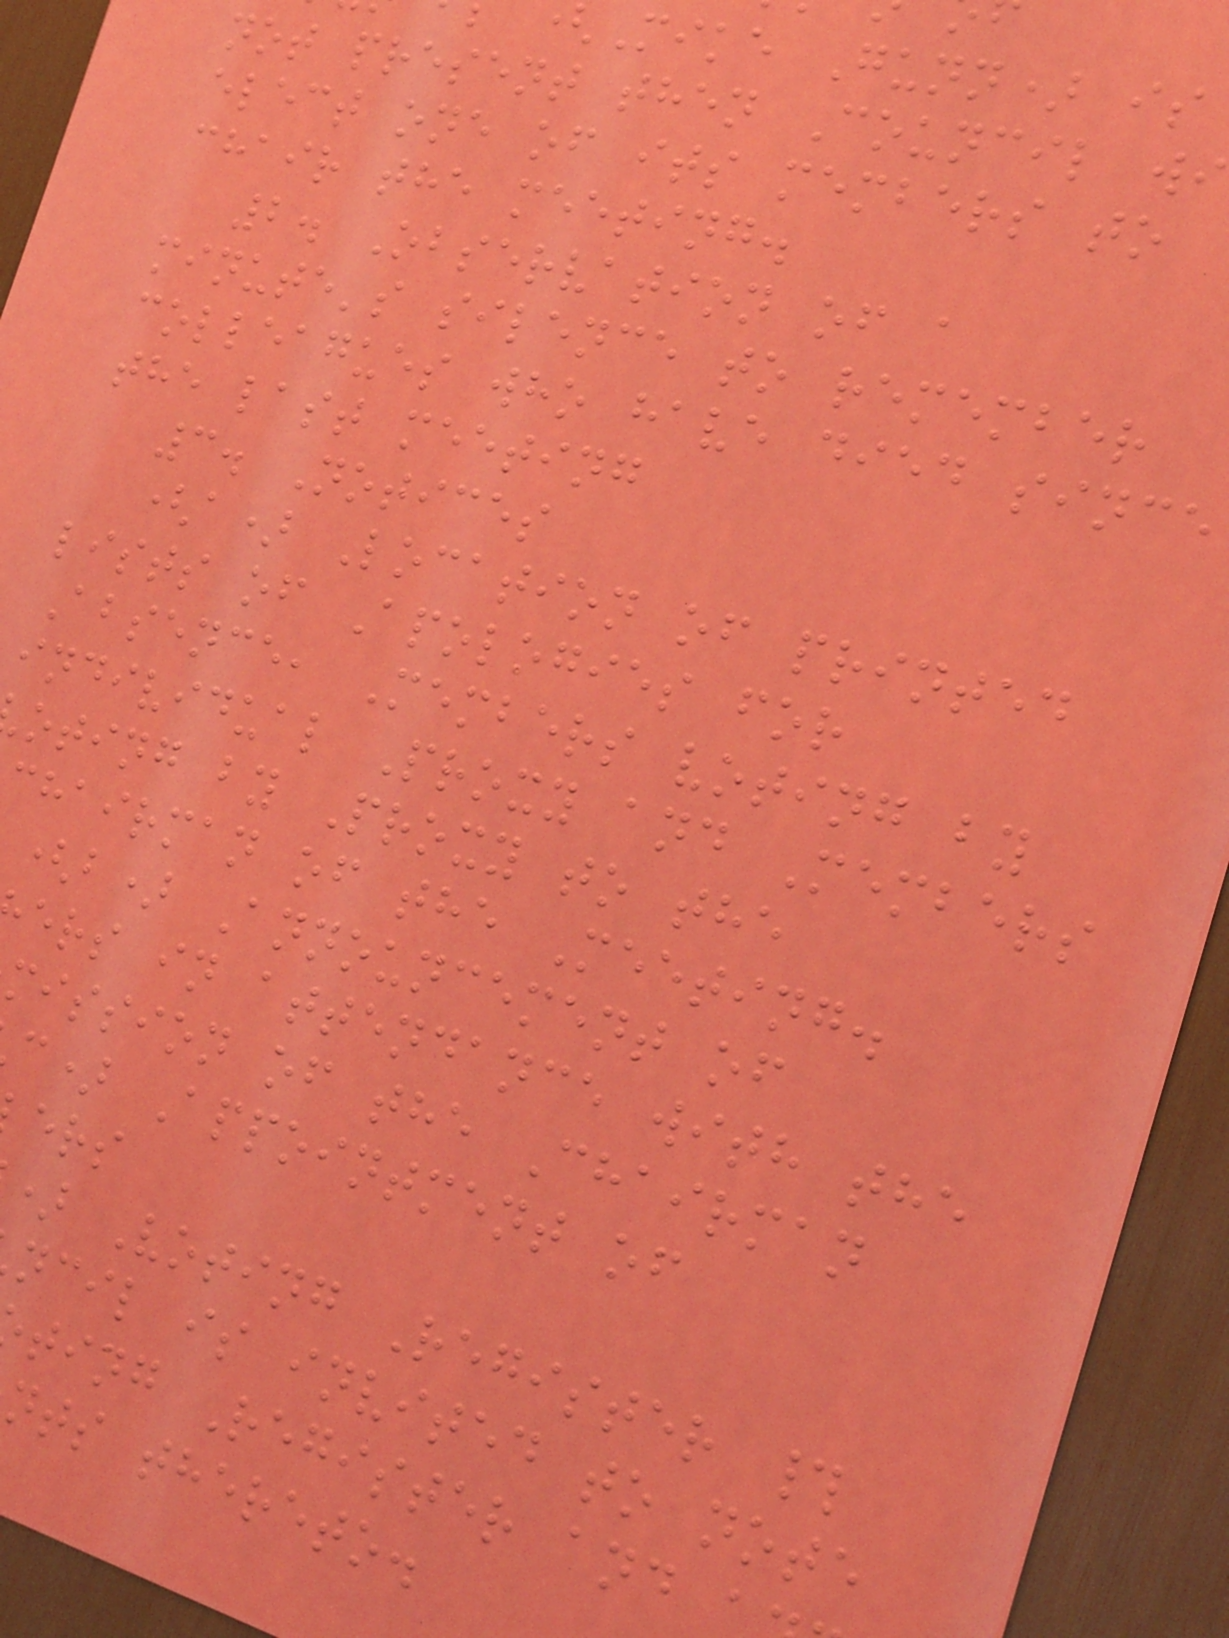Mike Gunn) is
not present then Council wi
elect one of its members to
chair the meeting.
2. Observation of a
minute's silence to remember
colleagues who have died since
the last meeting
3. Notices
(a) Location of printed
lists of Apologies for
Absence, Members voting by
individual Proxy and Members
oting by Proxy to the
chairman of the Meeting.
(b) Announcement of
ers in attendance with the
mission of the Chairman
c) Appointment of
) Voting Register #
ncil is invited to note
ting Register and
nts thereto.
